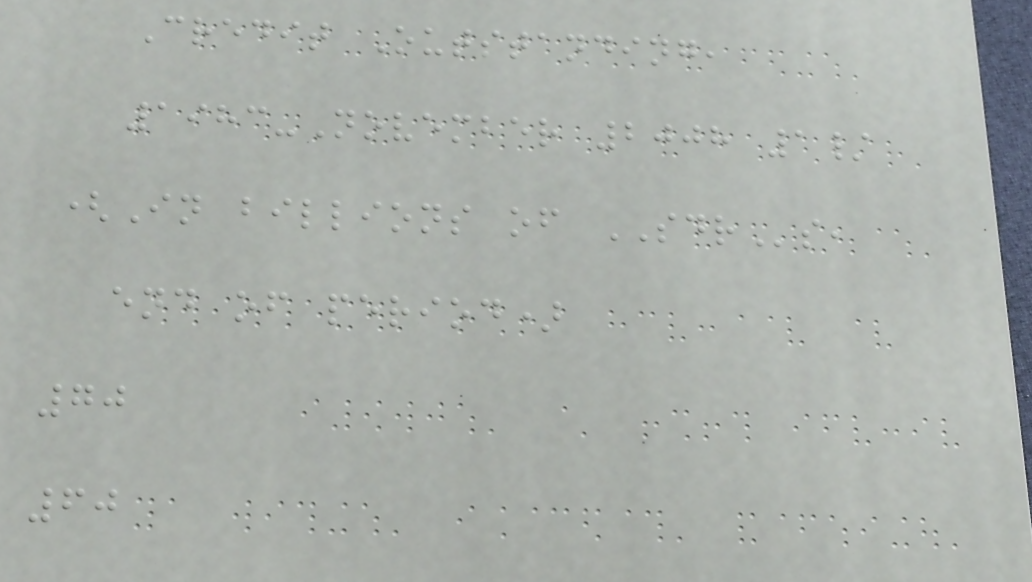Credit Outstanding,
1983-November 2008 1/
(In billions of SDRs,
end of period)
70
60
